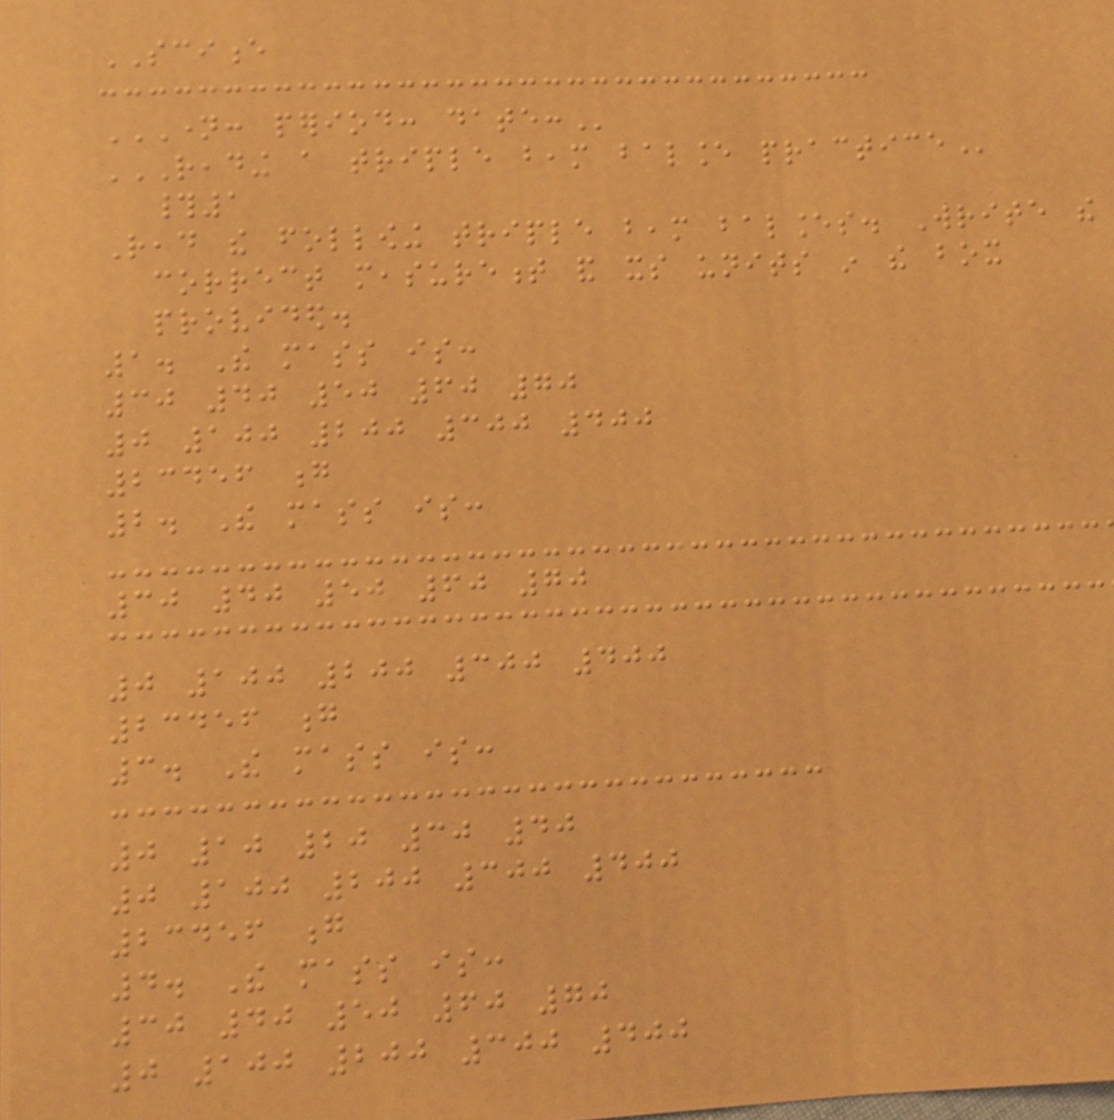SCIENCE
NAME: PERIOD: DATE:
READING A TRIPLE BEAM BALANCE PRACTICE
#1
Read the following triple beam balances. Write the
correct measurement and its units in the box
provided.
1. The mass is:
30 40 50 60 70
0 100 200 300 400
23456 g
2. The mass is:
30 40 50 60 70
0 100 200 300 400
23456 g
3. The mass is:
0 10 20 30 40
0 100 200 300 400
23456 g
4. The mass is:
30 40 50 60 70
0 100 200 300 400
